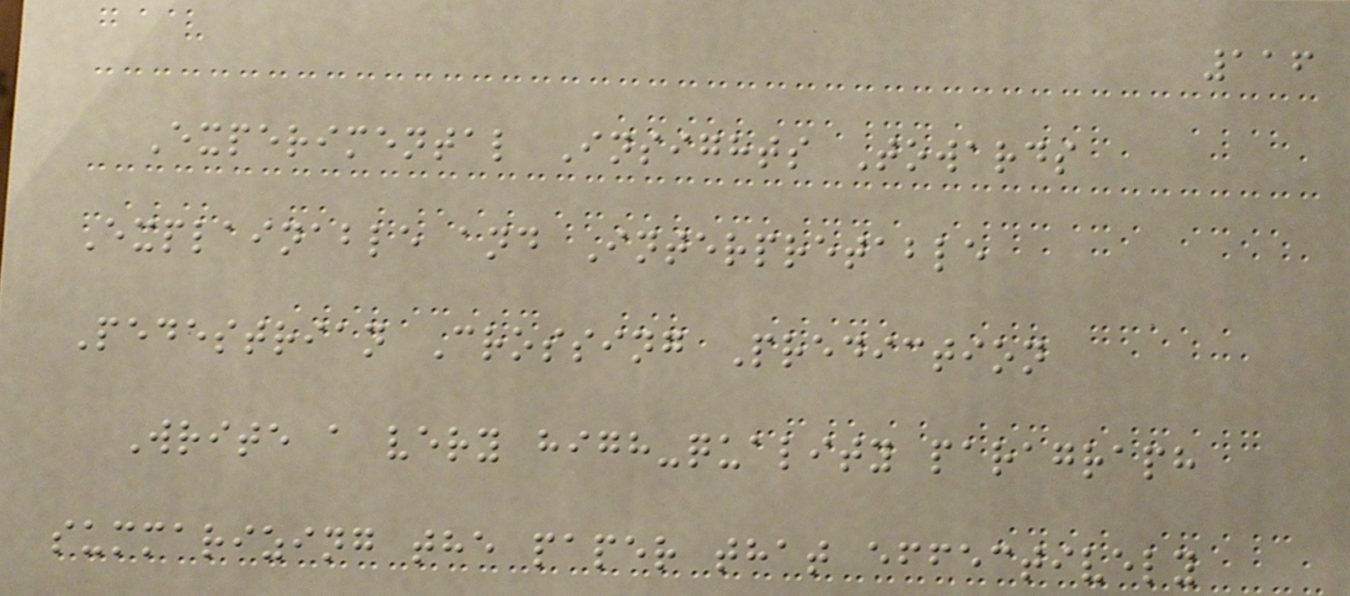116
Experimental Insights Towards
Explainable and Interpretable
Pedestrian Crossing Prediction
Write a very high-quality paragraph
summarizing the paper that effectively
